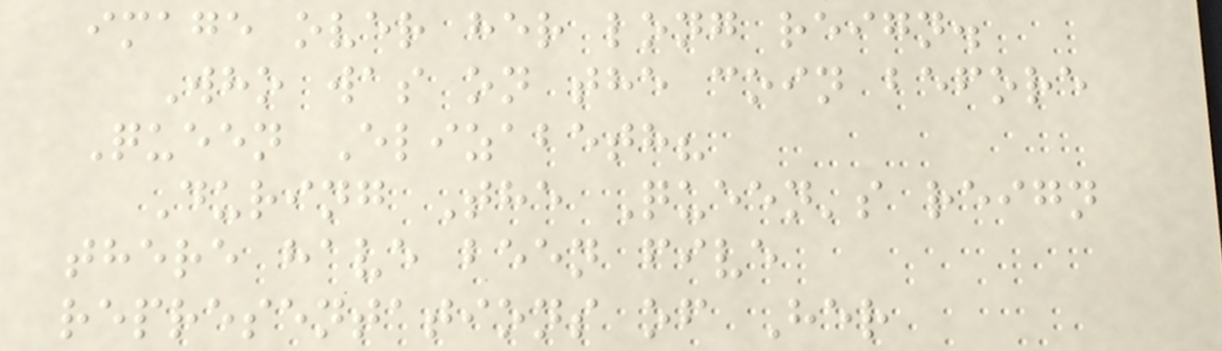image over her long reign.
Who was on the coin before
Queen Elizabeth?
During The Queen's reign
there have been five
representations of Her
